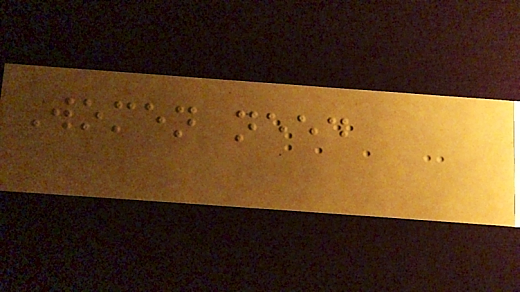Women need
